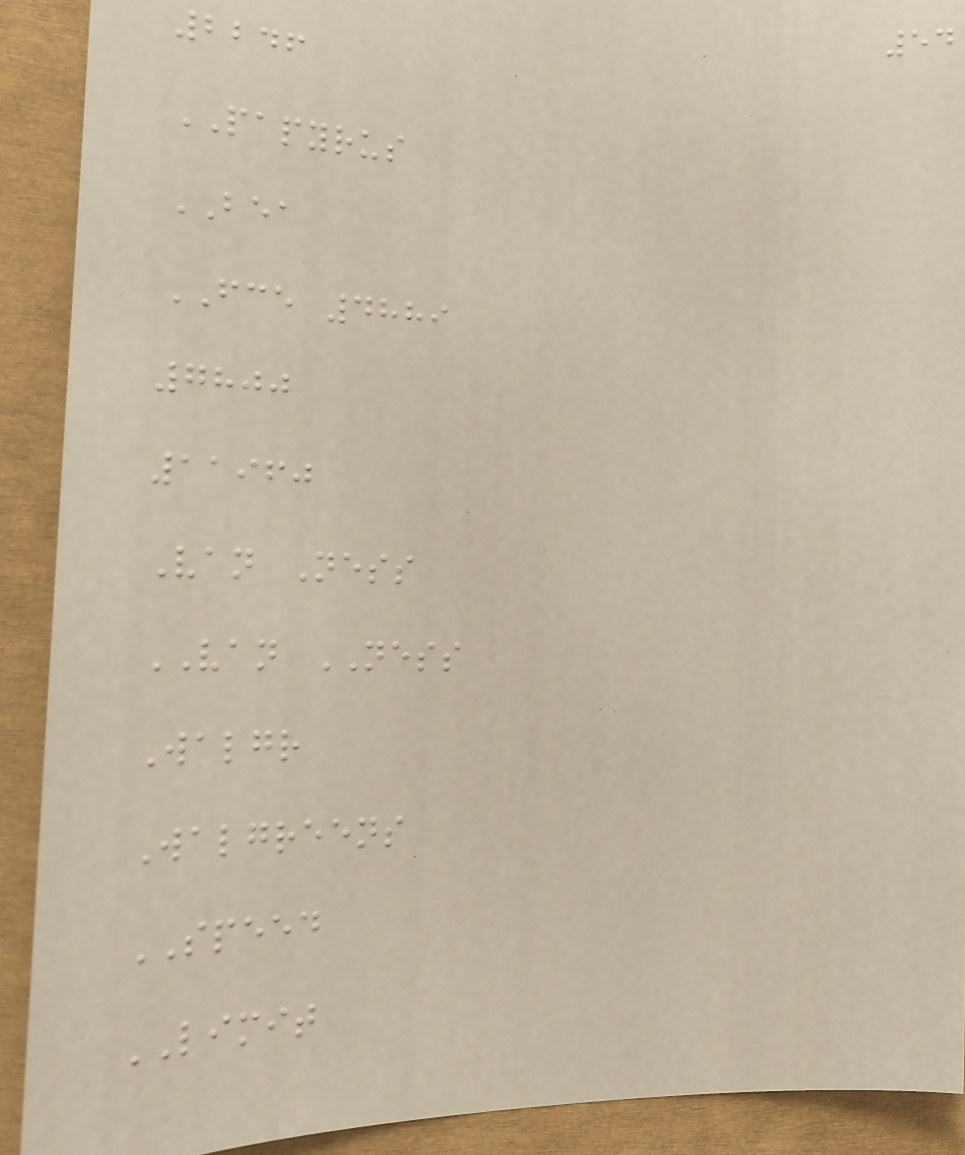54
2246
PAPYRUS
BEA
FCE 4889
7800
11960
Van Ness
VAN NESS
Walgr
Walgreens
SPEED
LIMIT
